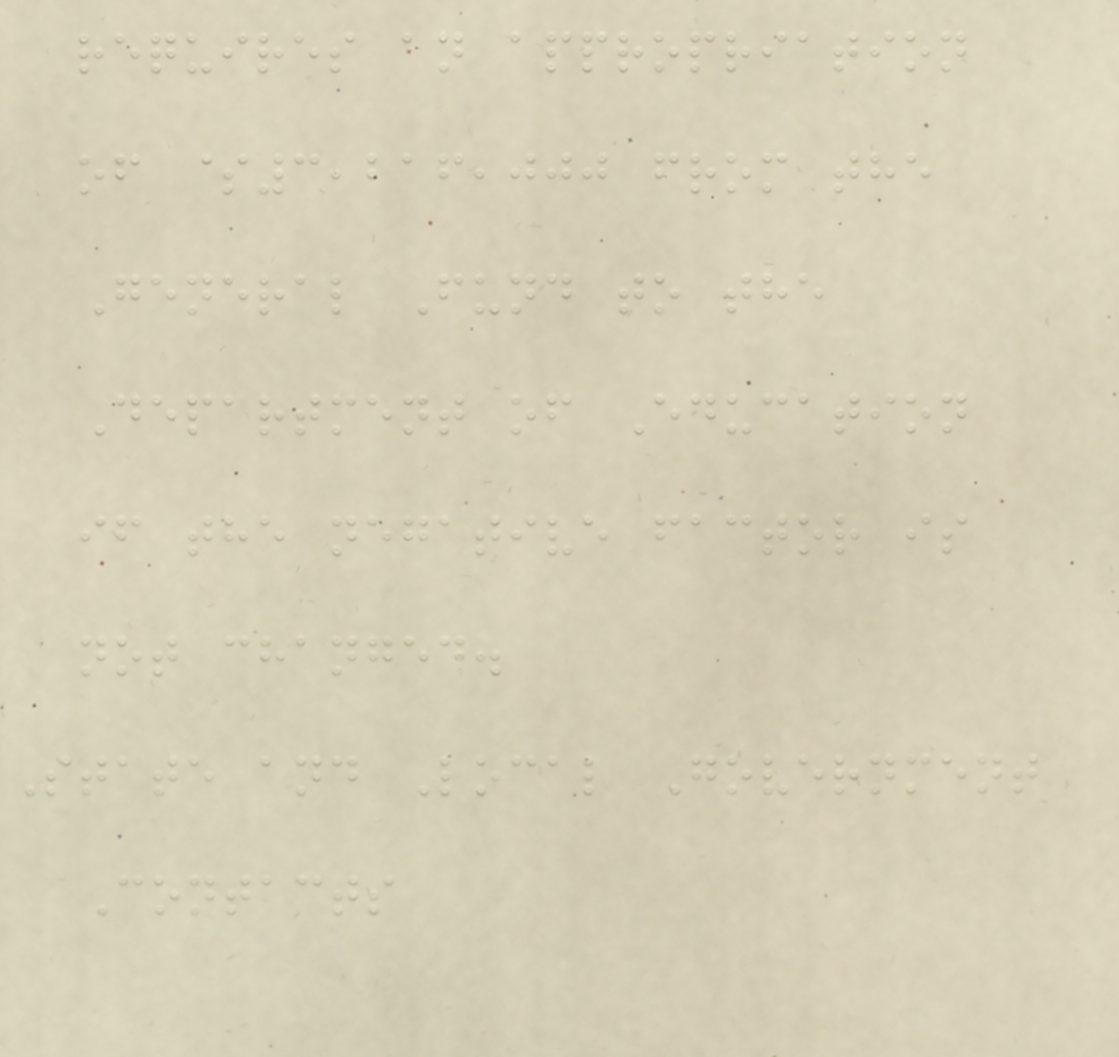requires an appropriation
of $3,216,000 from the
General Fund to the
Department of Education
if the negative factor is
not changed.
State and Local Government
Contacts
